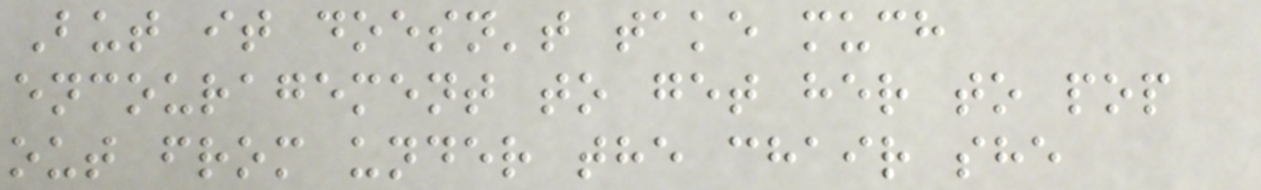But it doesn't take much
encouragement to get her to pop
out from under the chair she
